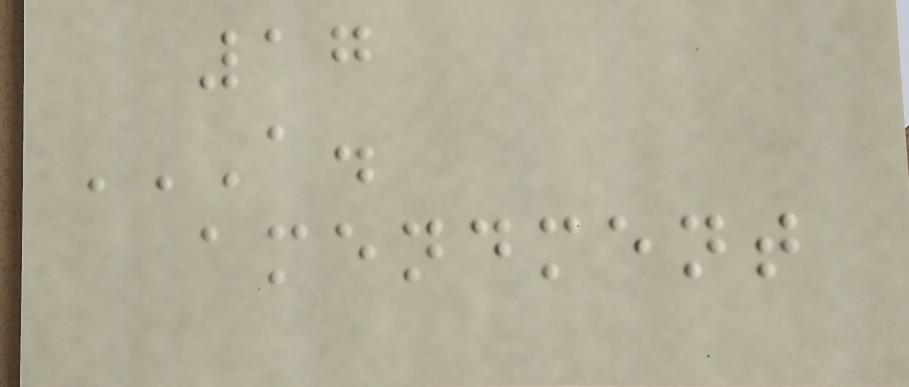17
A.
AMENDMENT
